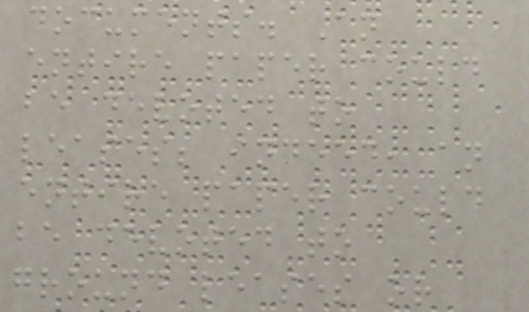documents. An
entire paper could
be devoted to
leases; indeed, an
entire paper could
be devoted to
ground leases or
